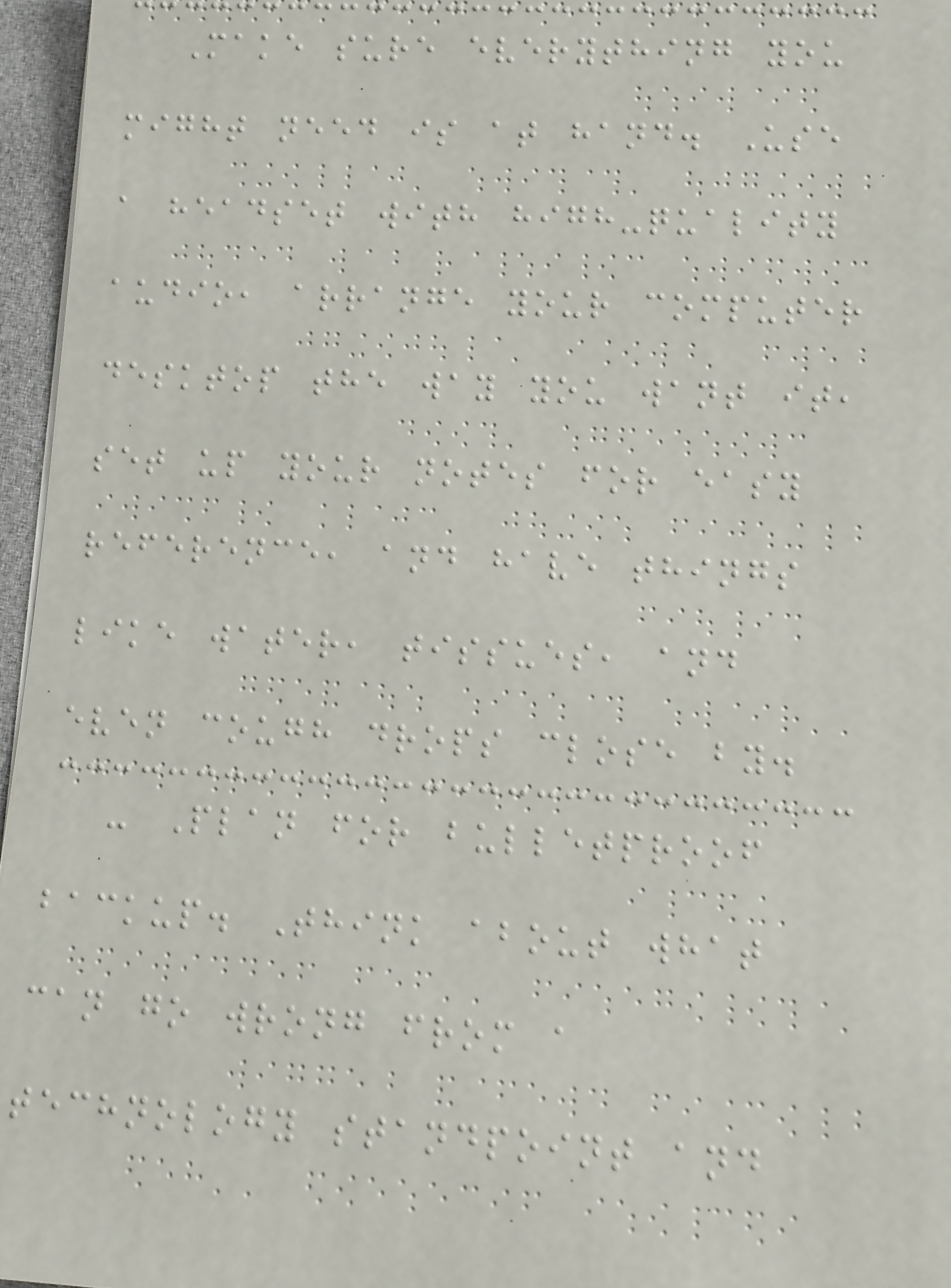Make sure everything you
might need is at hand. Use
a headset with high-quality
audio, arrange your computer
desktop the way you want it,
set up your notes for easy
reference, and have things
like water, tissues, and
even cough drops close by.
- Plan for bulletproof
backup. Think about what
can go wrong from a
technology standpoint and
